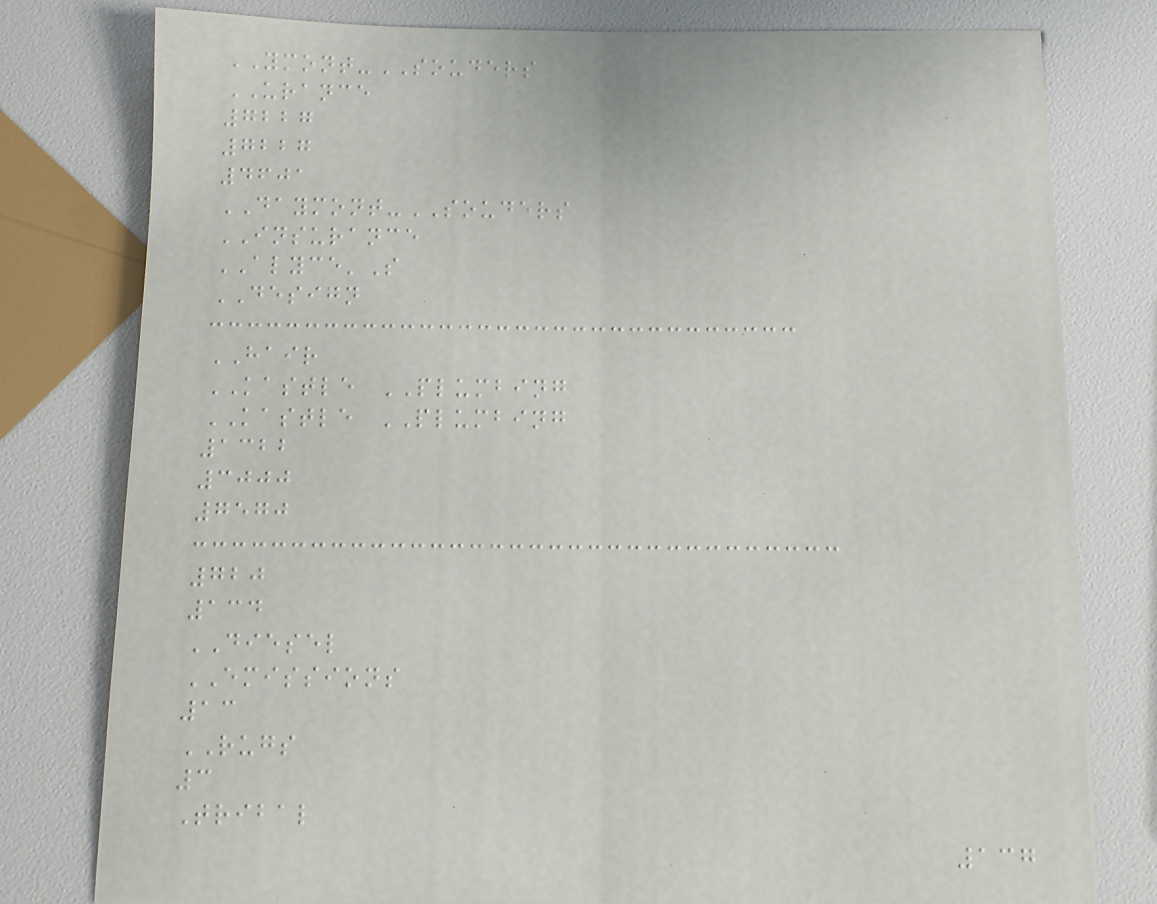YMONT-SOUDERS
URANCE
7227
7227
4601
DAYMONT-SOUDERS
INSURANCE
ALYCE'S
DESIGN
HAIR
KASTLE PLUMBING
KASTLE PLUMBING
1322
3000
7570
720
134
DIESEL
EMISSIONS
13
RUGS
3
Tribal
137
